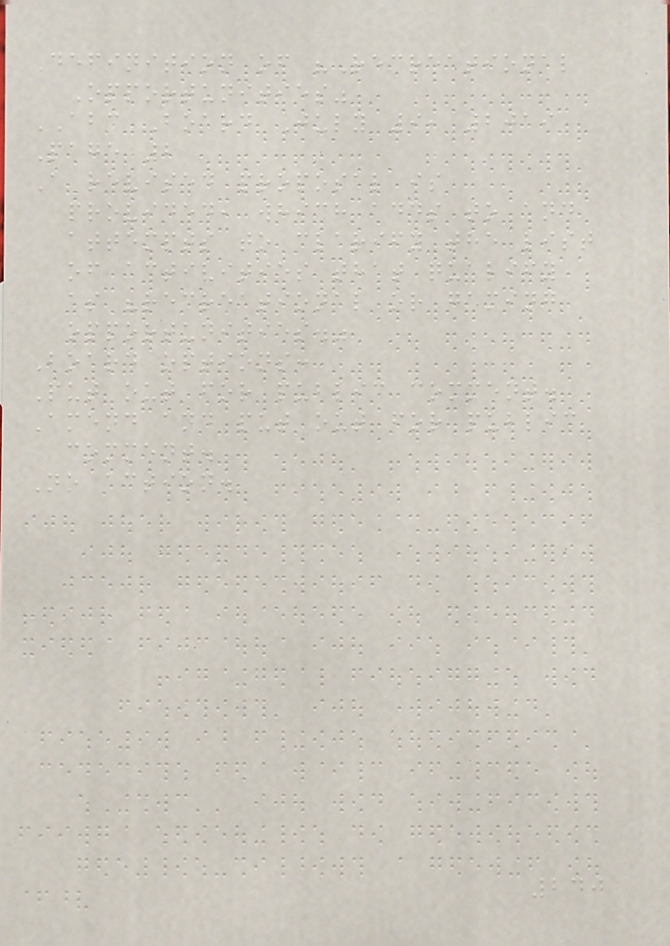Definition of "Recreational
Opportunities"
ABC Board July 9, 2019
Page 2
A revised proposal is
provided, which adds to and
attempts to clarify the list
of activities that qualify
as "recreational or gaming
opportunities."
Board options:
Put out for public comment.
Amend and put out for public
comment.
No action.
240
